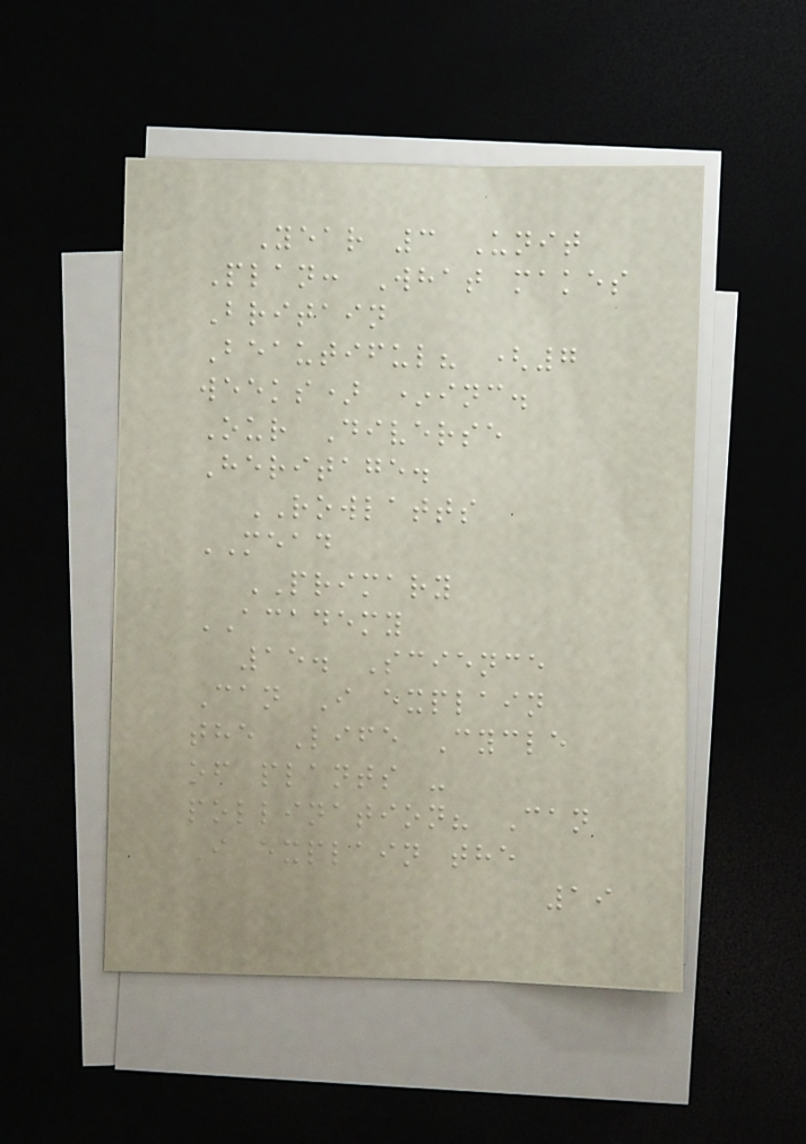Year 3 Unit
Plan: What makes
Britain
Beautiful? (7
weeks) *inc.
Our Diverse
Heritage.
ROWLATTS
MEAD
PRIMARY
ACADEMY
15. Science
Can I explain
the Life Cycle
of plants -
pollination? Can
I explain the
19
